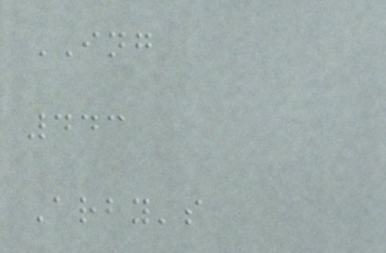ING
443
Arby's
